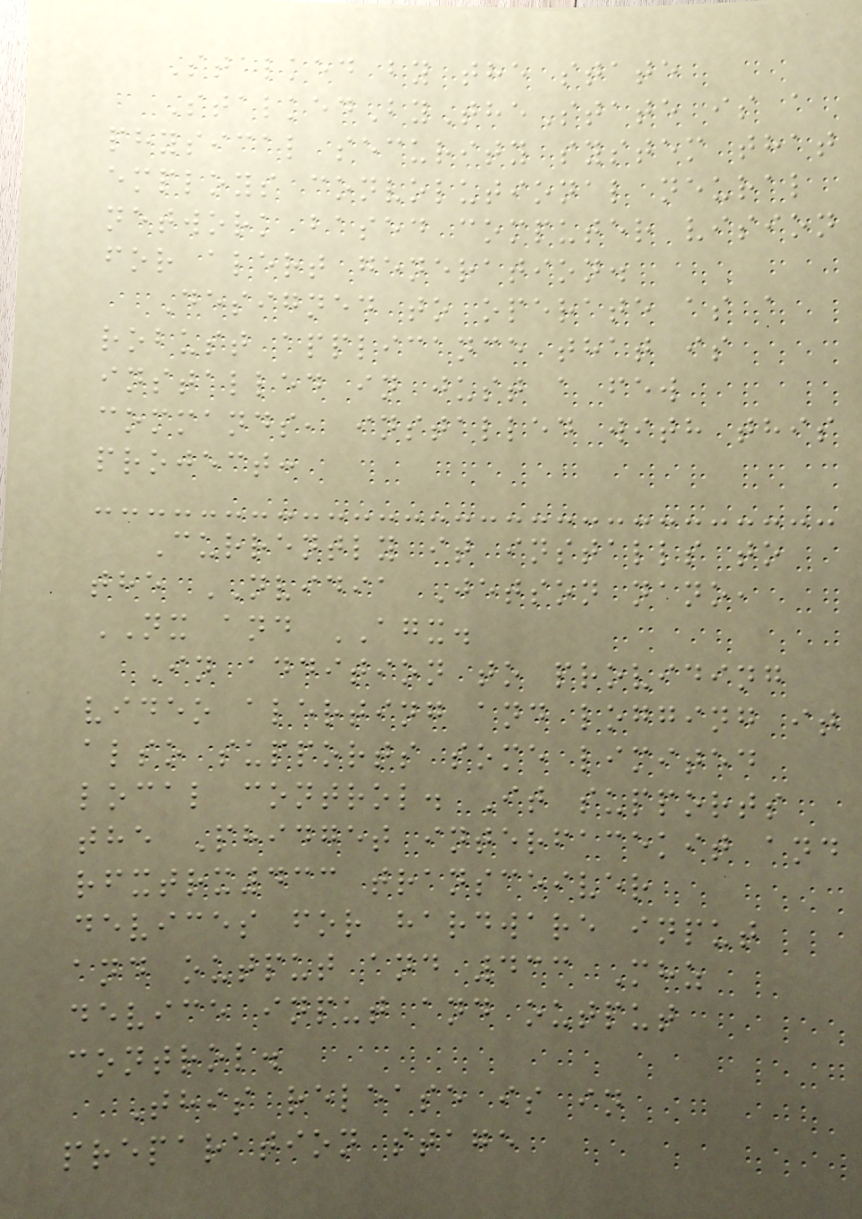Stalked by the state
StalkedByTheState is a
physical security system that
employs convolutional neural
network based computer vision
for alert generation.
Designed to operate as a
robust applicance that is
installed in just a few
commands, installed with this
project:
Currently it installs to
the NVIDIA Jetson nano,
NX and AGX.
In addition to providing
video alerting and logging it
also supports some limited
local control. It supports
the Phidget interfacekit and
rfxtrx433 transceiver
devices for hardware input
and output and 433 Mhz
device input and output
control.
This release is in
preparation stage
